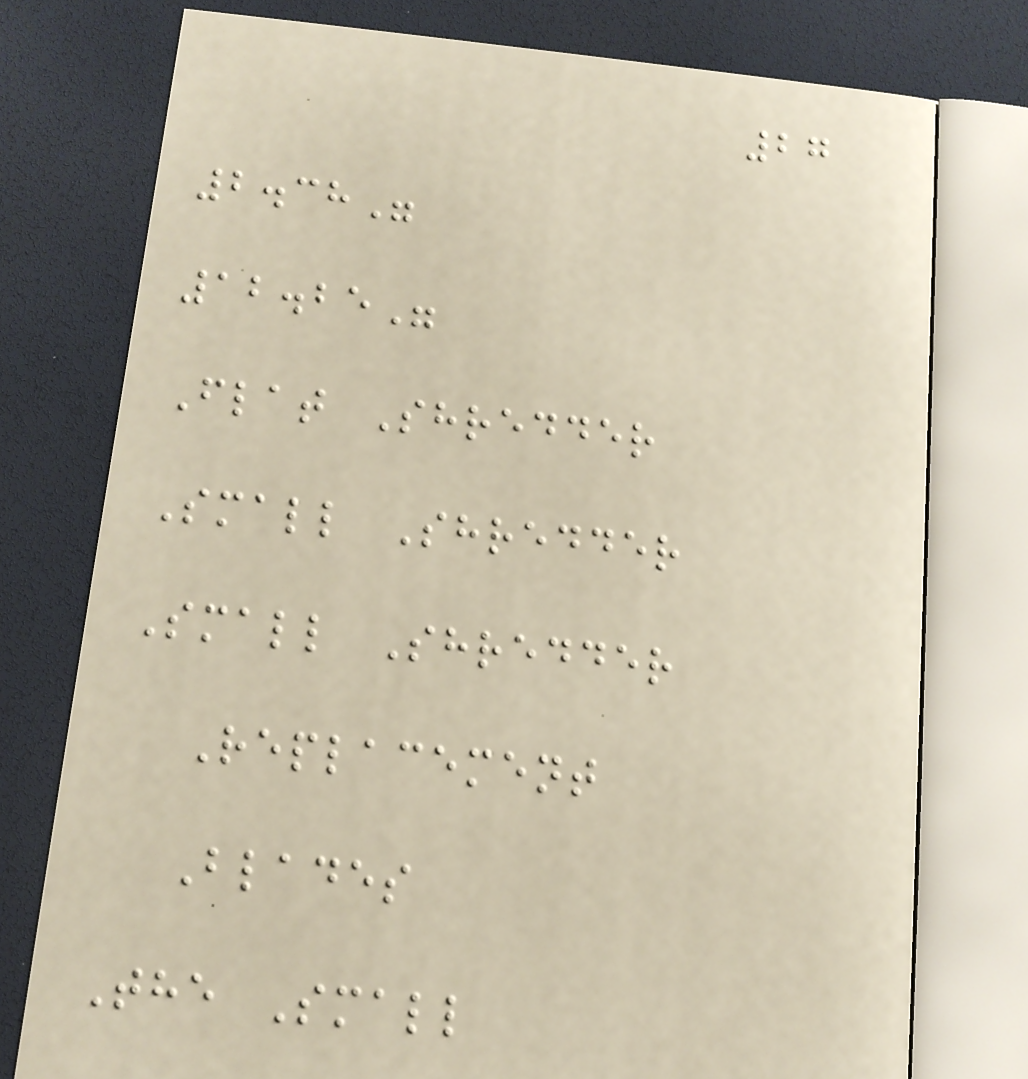27
2.38"
12.25"
Flat Shredder
Small Shredder
Small Shredder
Replacement
Blades
The Small
